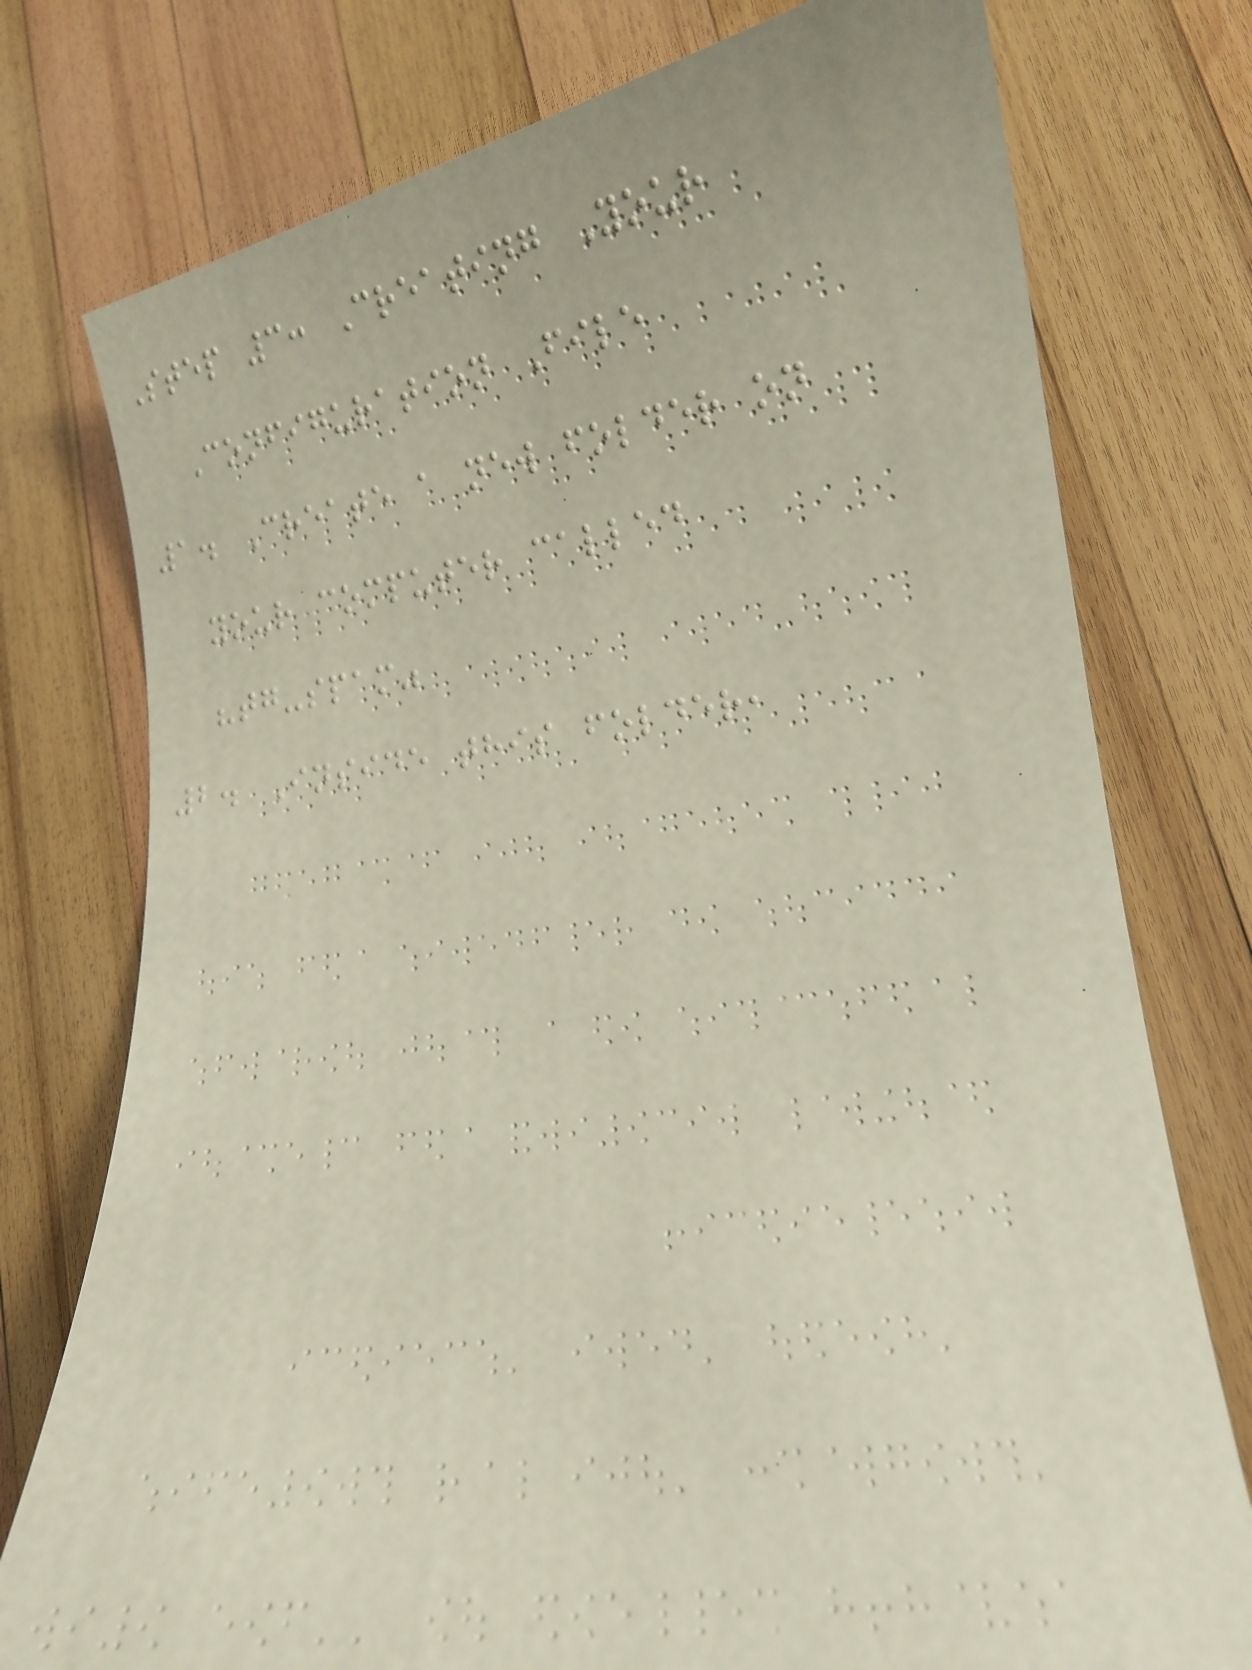Step 3: Creating Your
Configuration File
1. Create a new folder on
your computer called
"tg-spam"
2. Inside this folder,
